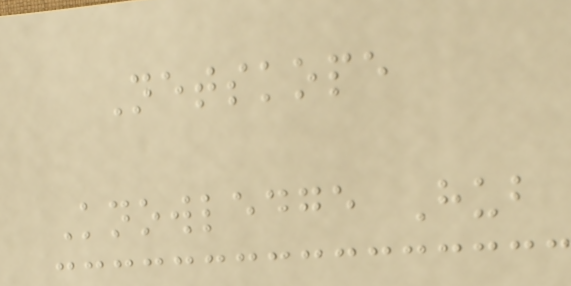Netskope
Knowledge Hub
